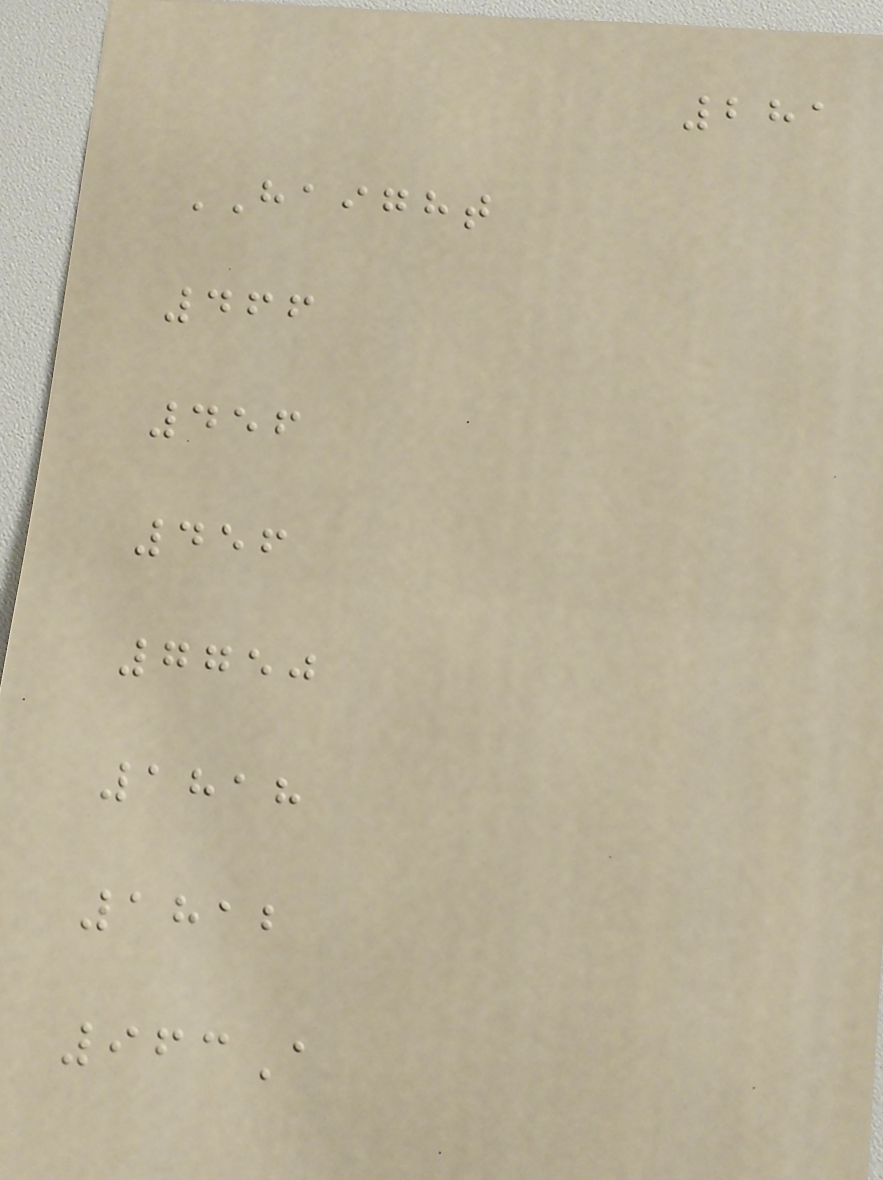281
HAIGHT
466
456
456
7750
1818
1812
963A
